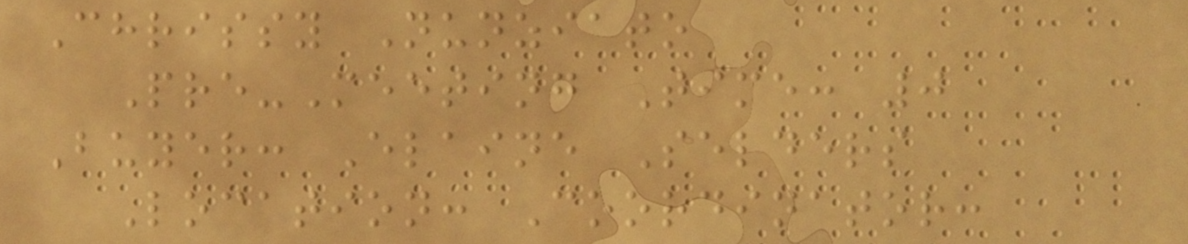Chrissy Nunziato
Pre-Meeting Time: 0
Buyer: Elaine Selders
Location: Coordinator:
